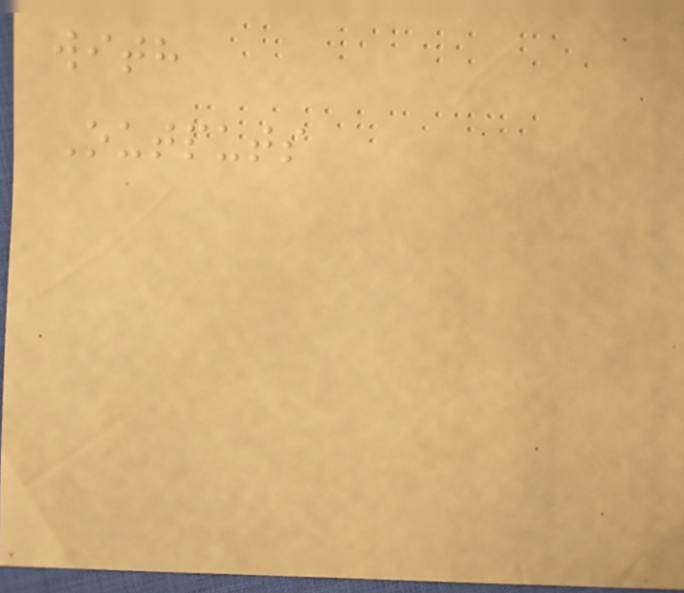with
Outputs
